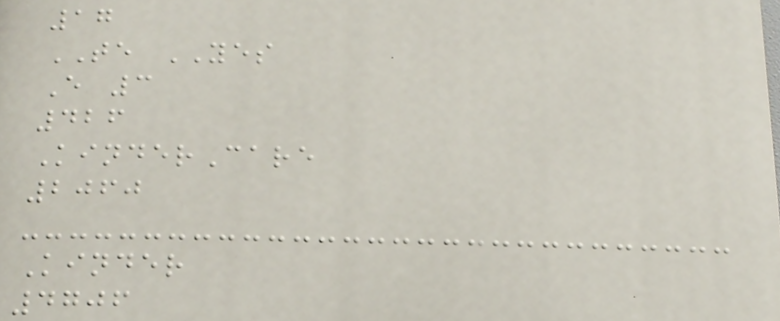17
TE YES
E 3
426
KinderCare
2060
Kinder
4706
